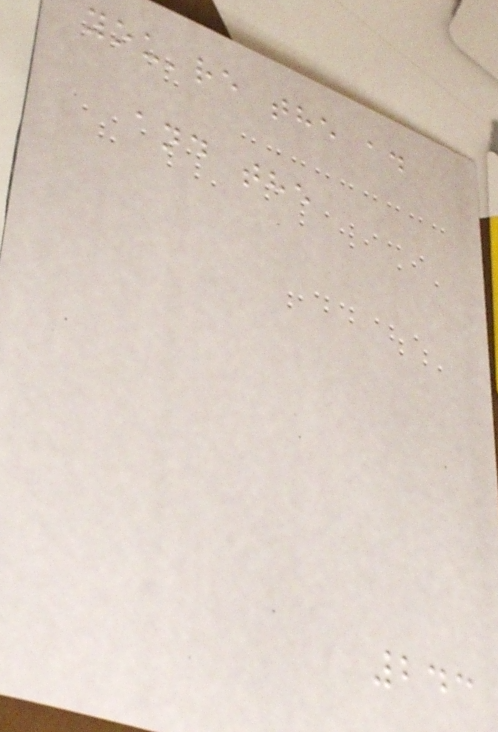you're the ad
and the
243
